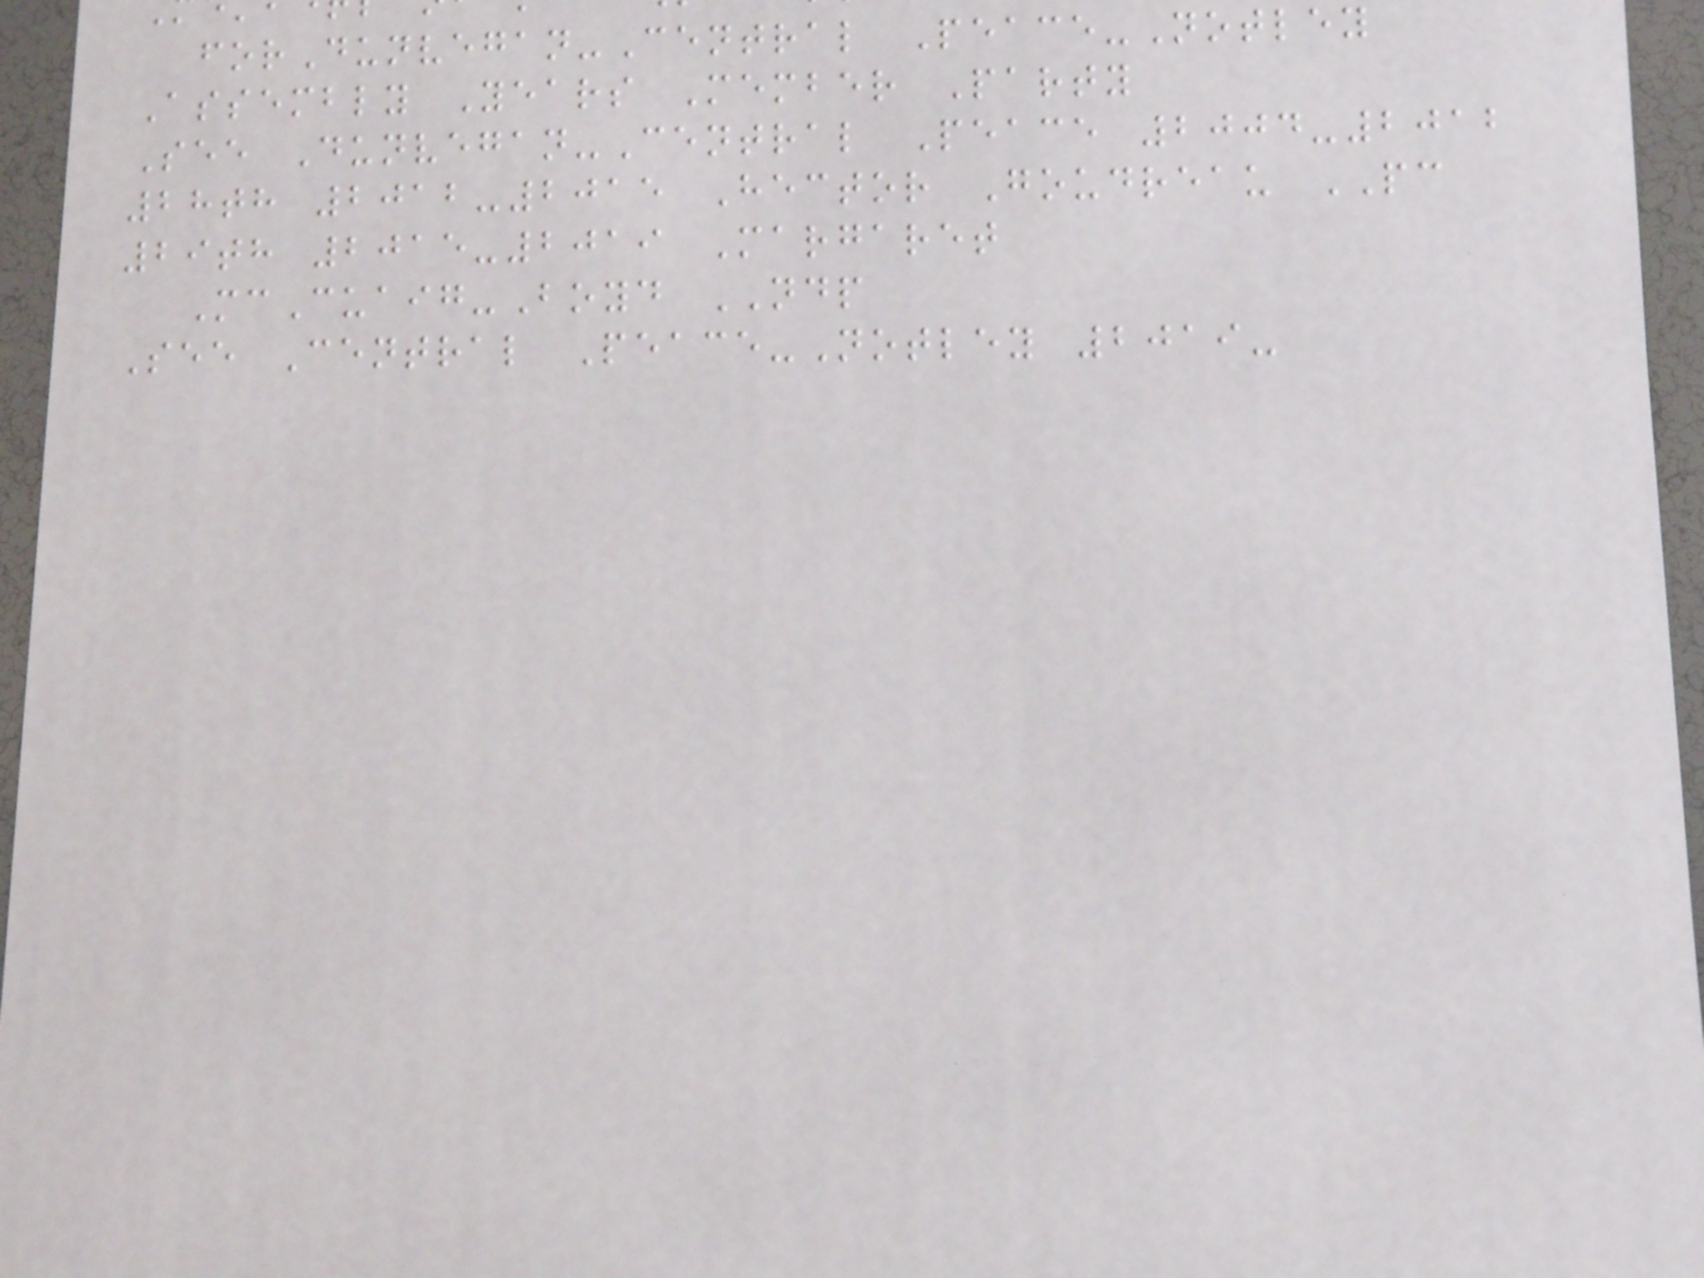forDunvegan-Central Peace-Notley
Assembly Years Member Party
See Dunvegan-Central Peace 2004-2012
28th 2012-2015 Hector Goudreau PC
29th 2015-2019 Margaret
McCuaig-Boyd NDP
See Central Peace-Notley 2019-
